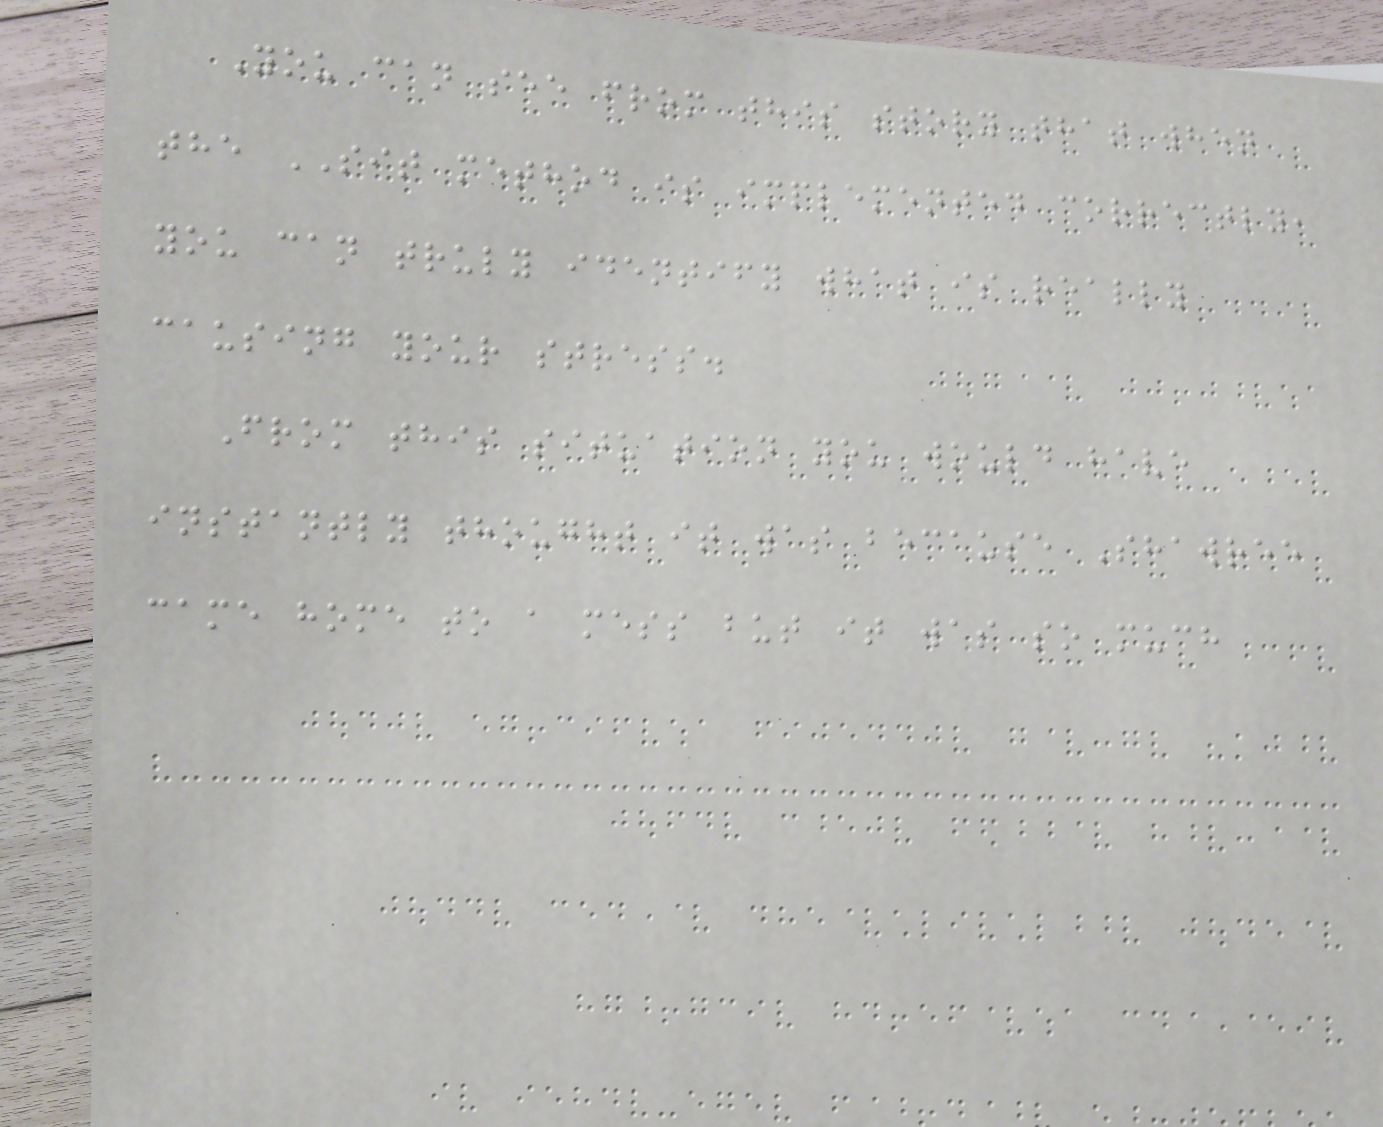You can see from this story that when
the SIT method is implemented correctly,
you can truly identify what is really
causing your stress.
From this situation you would have
instantly thought it was because Shawree
came home to a mess but it was so much
